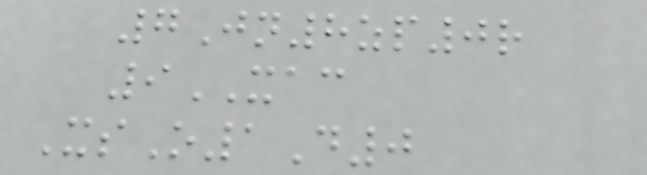7Jn8zp0r
9XAC
XsO1D0
